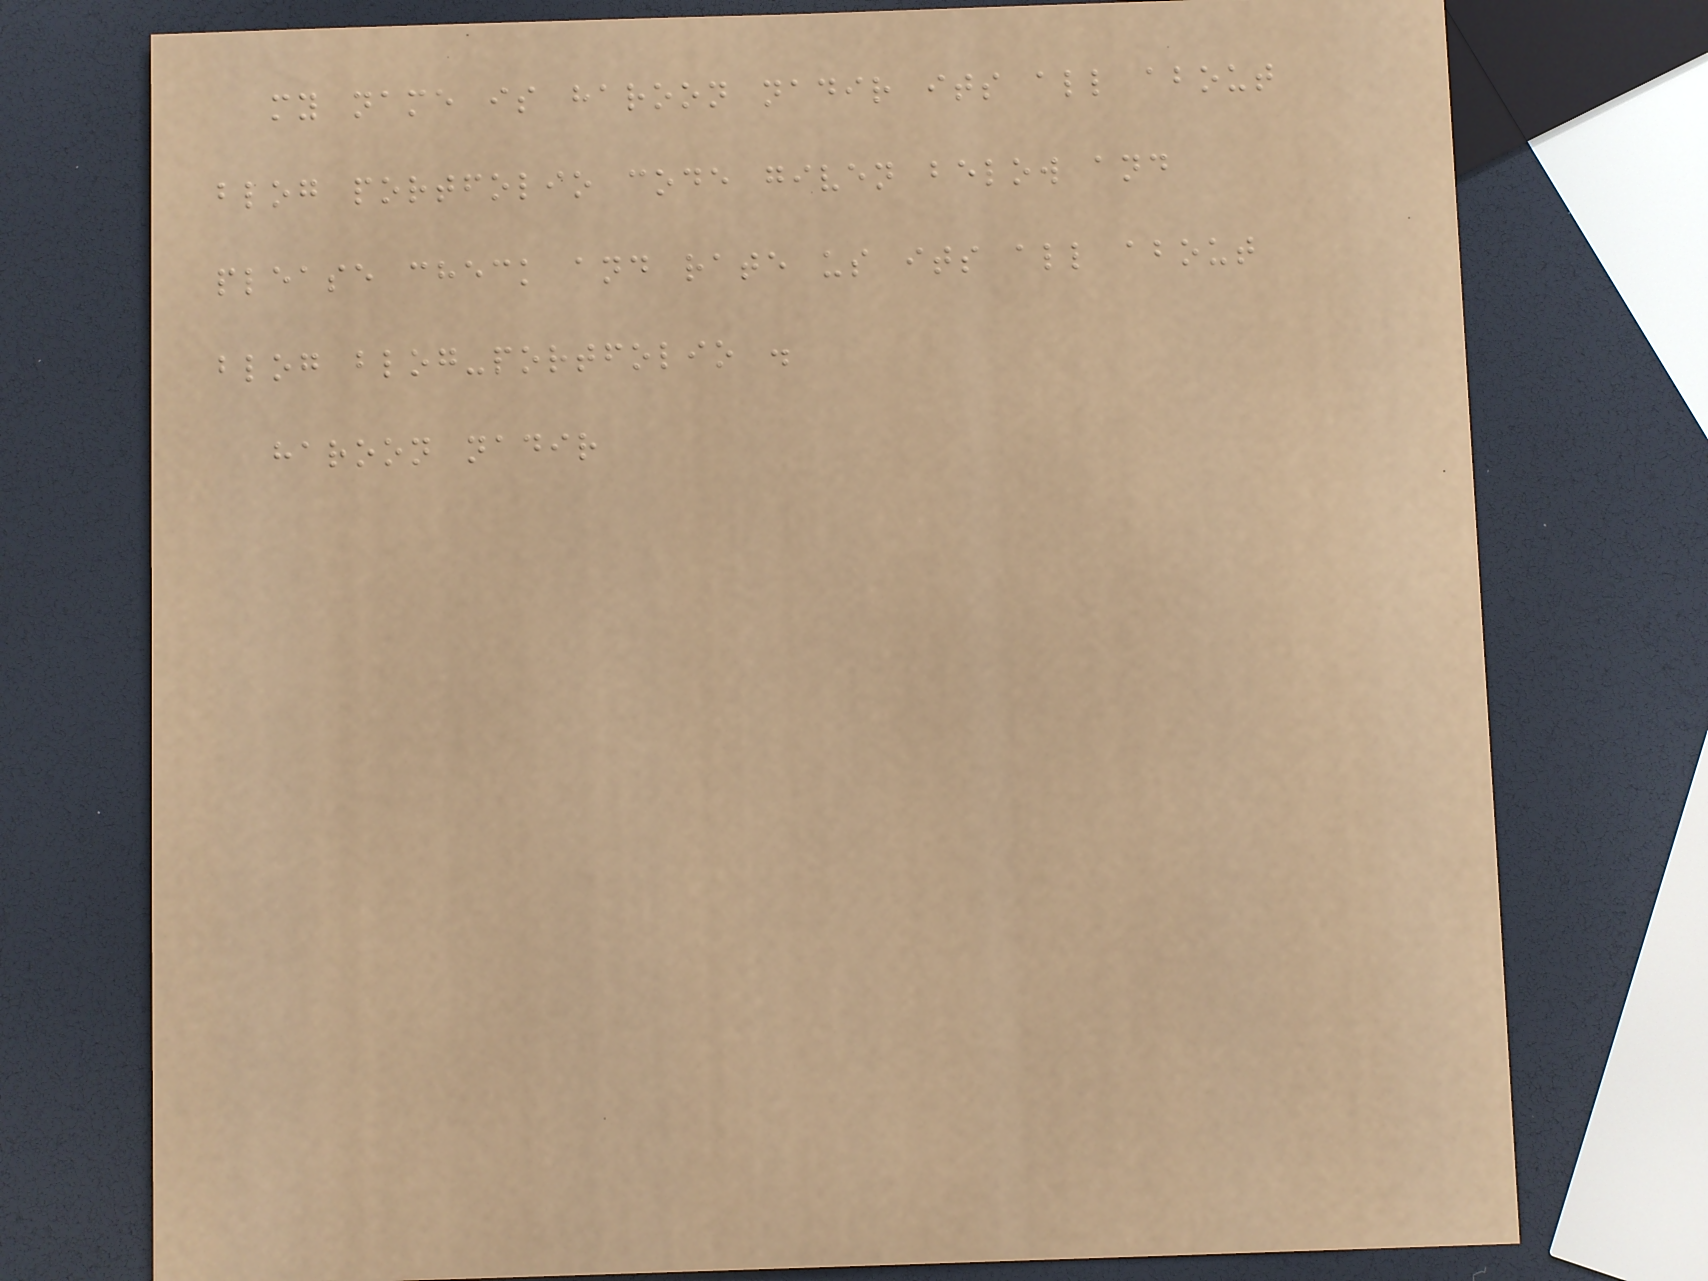my name is haroon nadir its all about
blog portfolio code given below and
please check and rate us its all about
blog blog-portfolio .
haroon nadir
